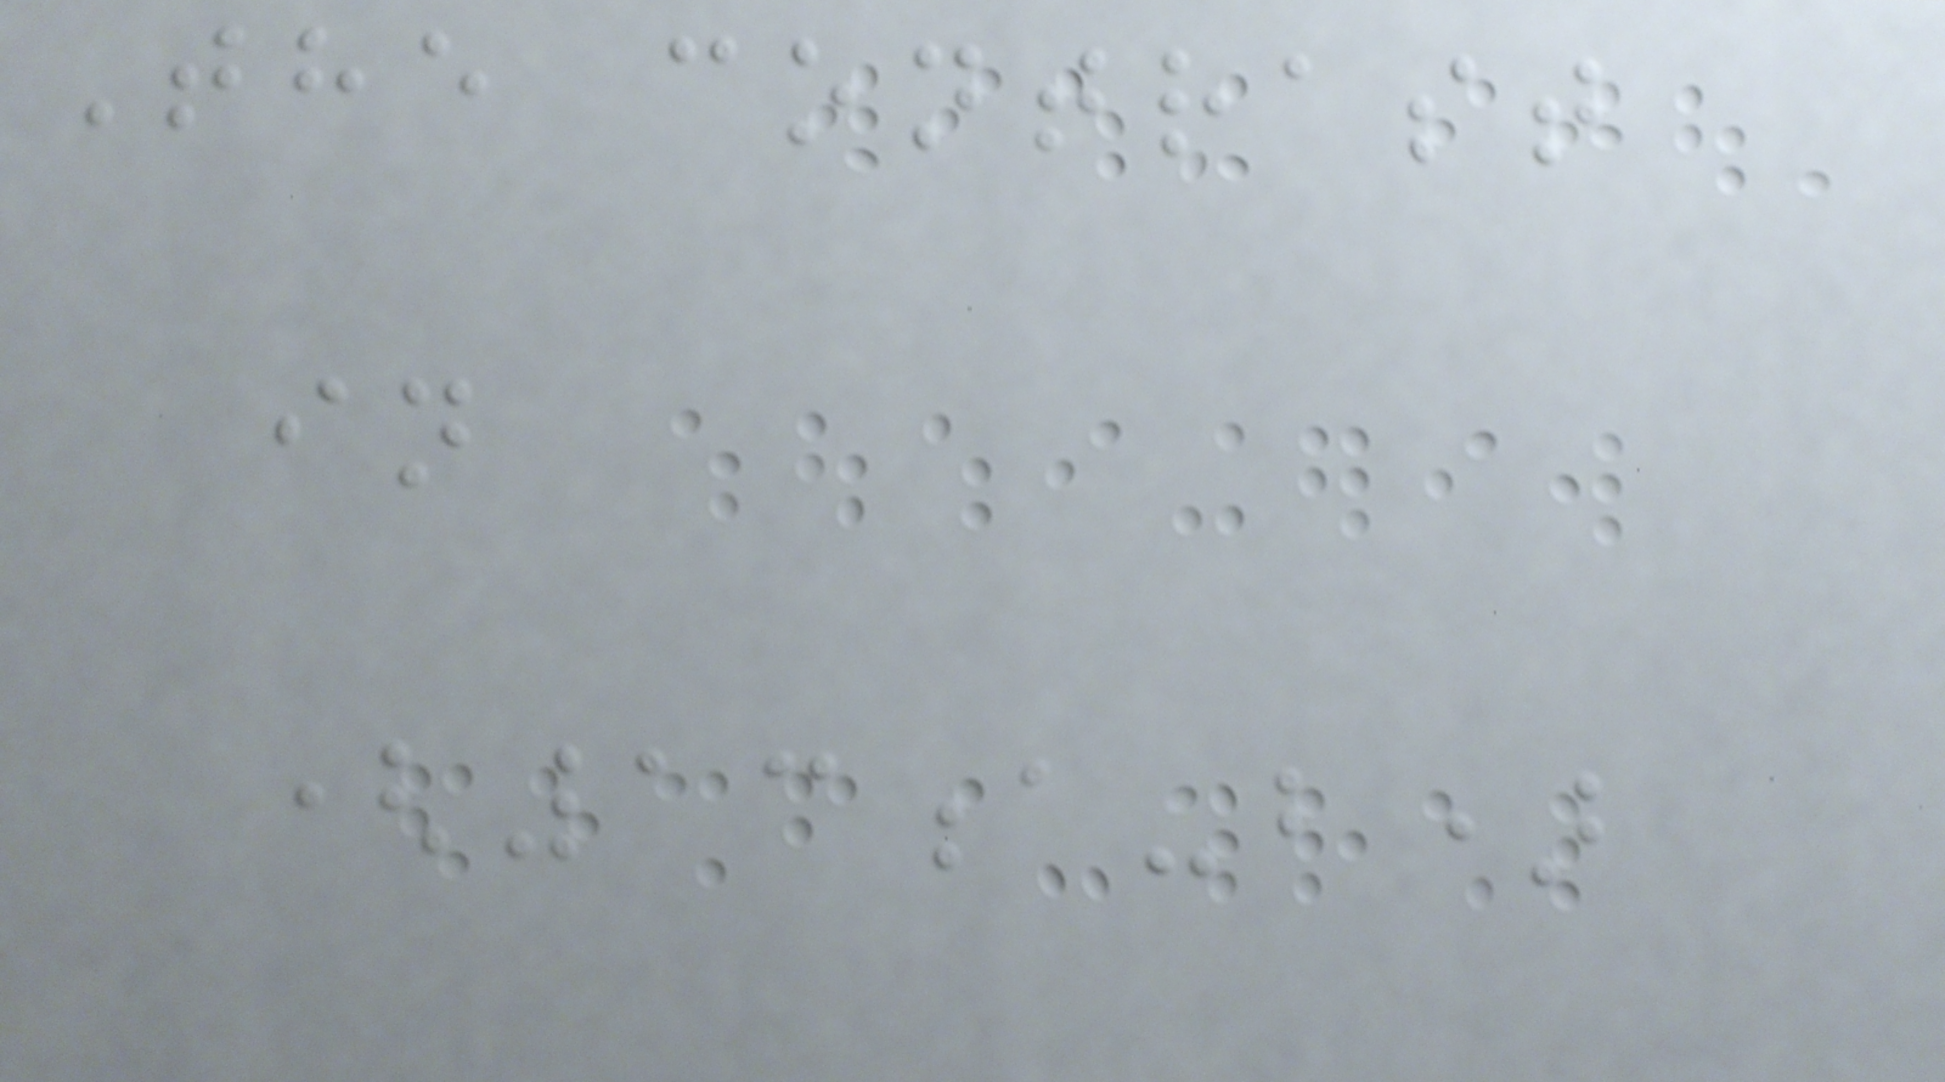The contrast
in
(13a-b)
